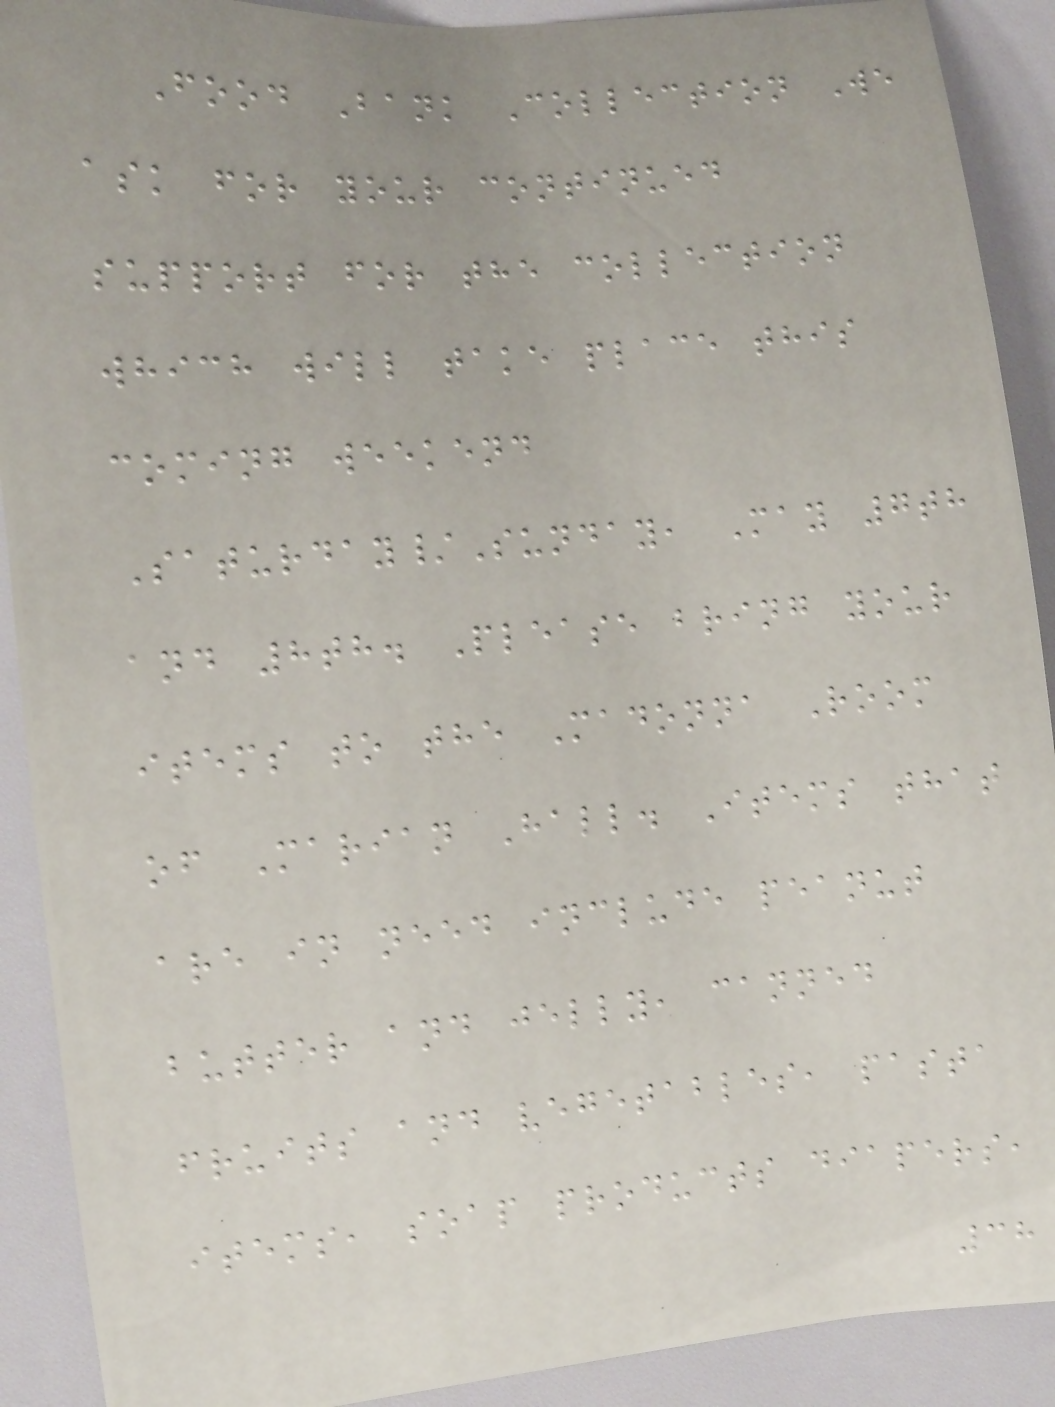Food Bank Collection We
ask for your continued
support for the collection
which will take place this
coming weekend
Saturday/Sunday, May 7th
and 8th. Please bring your
items to the Madonna Room
of Marian Hall. Items that
are in need include peanut
butter and jelly, canned
fruits and vegetables, pasta
items, soap products diapers,
38
